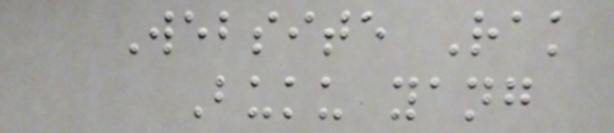Website Rak
Buku yang
